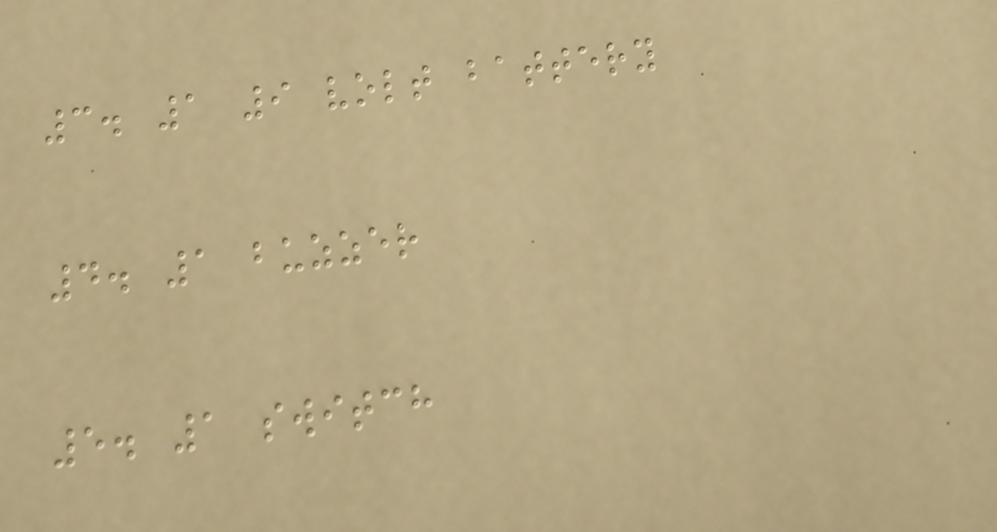3. 1 9 volt battery
4. 1 buzzer
5. 1 switch
